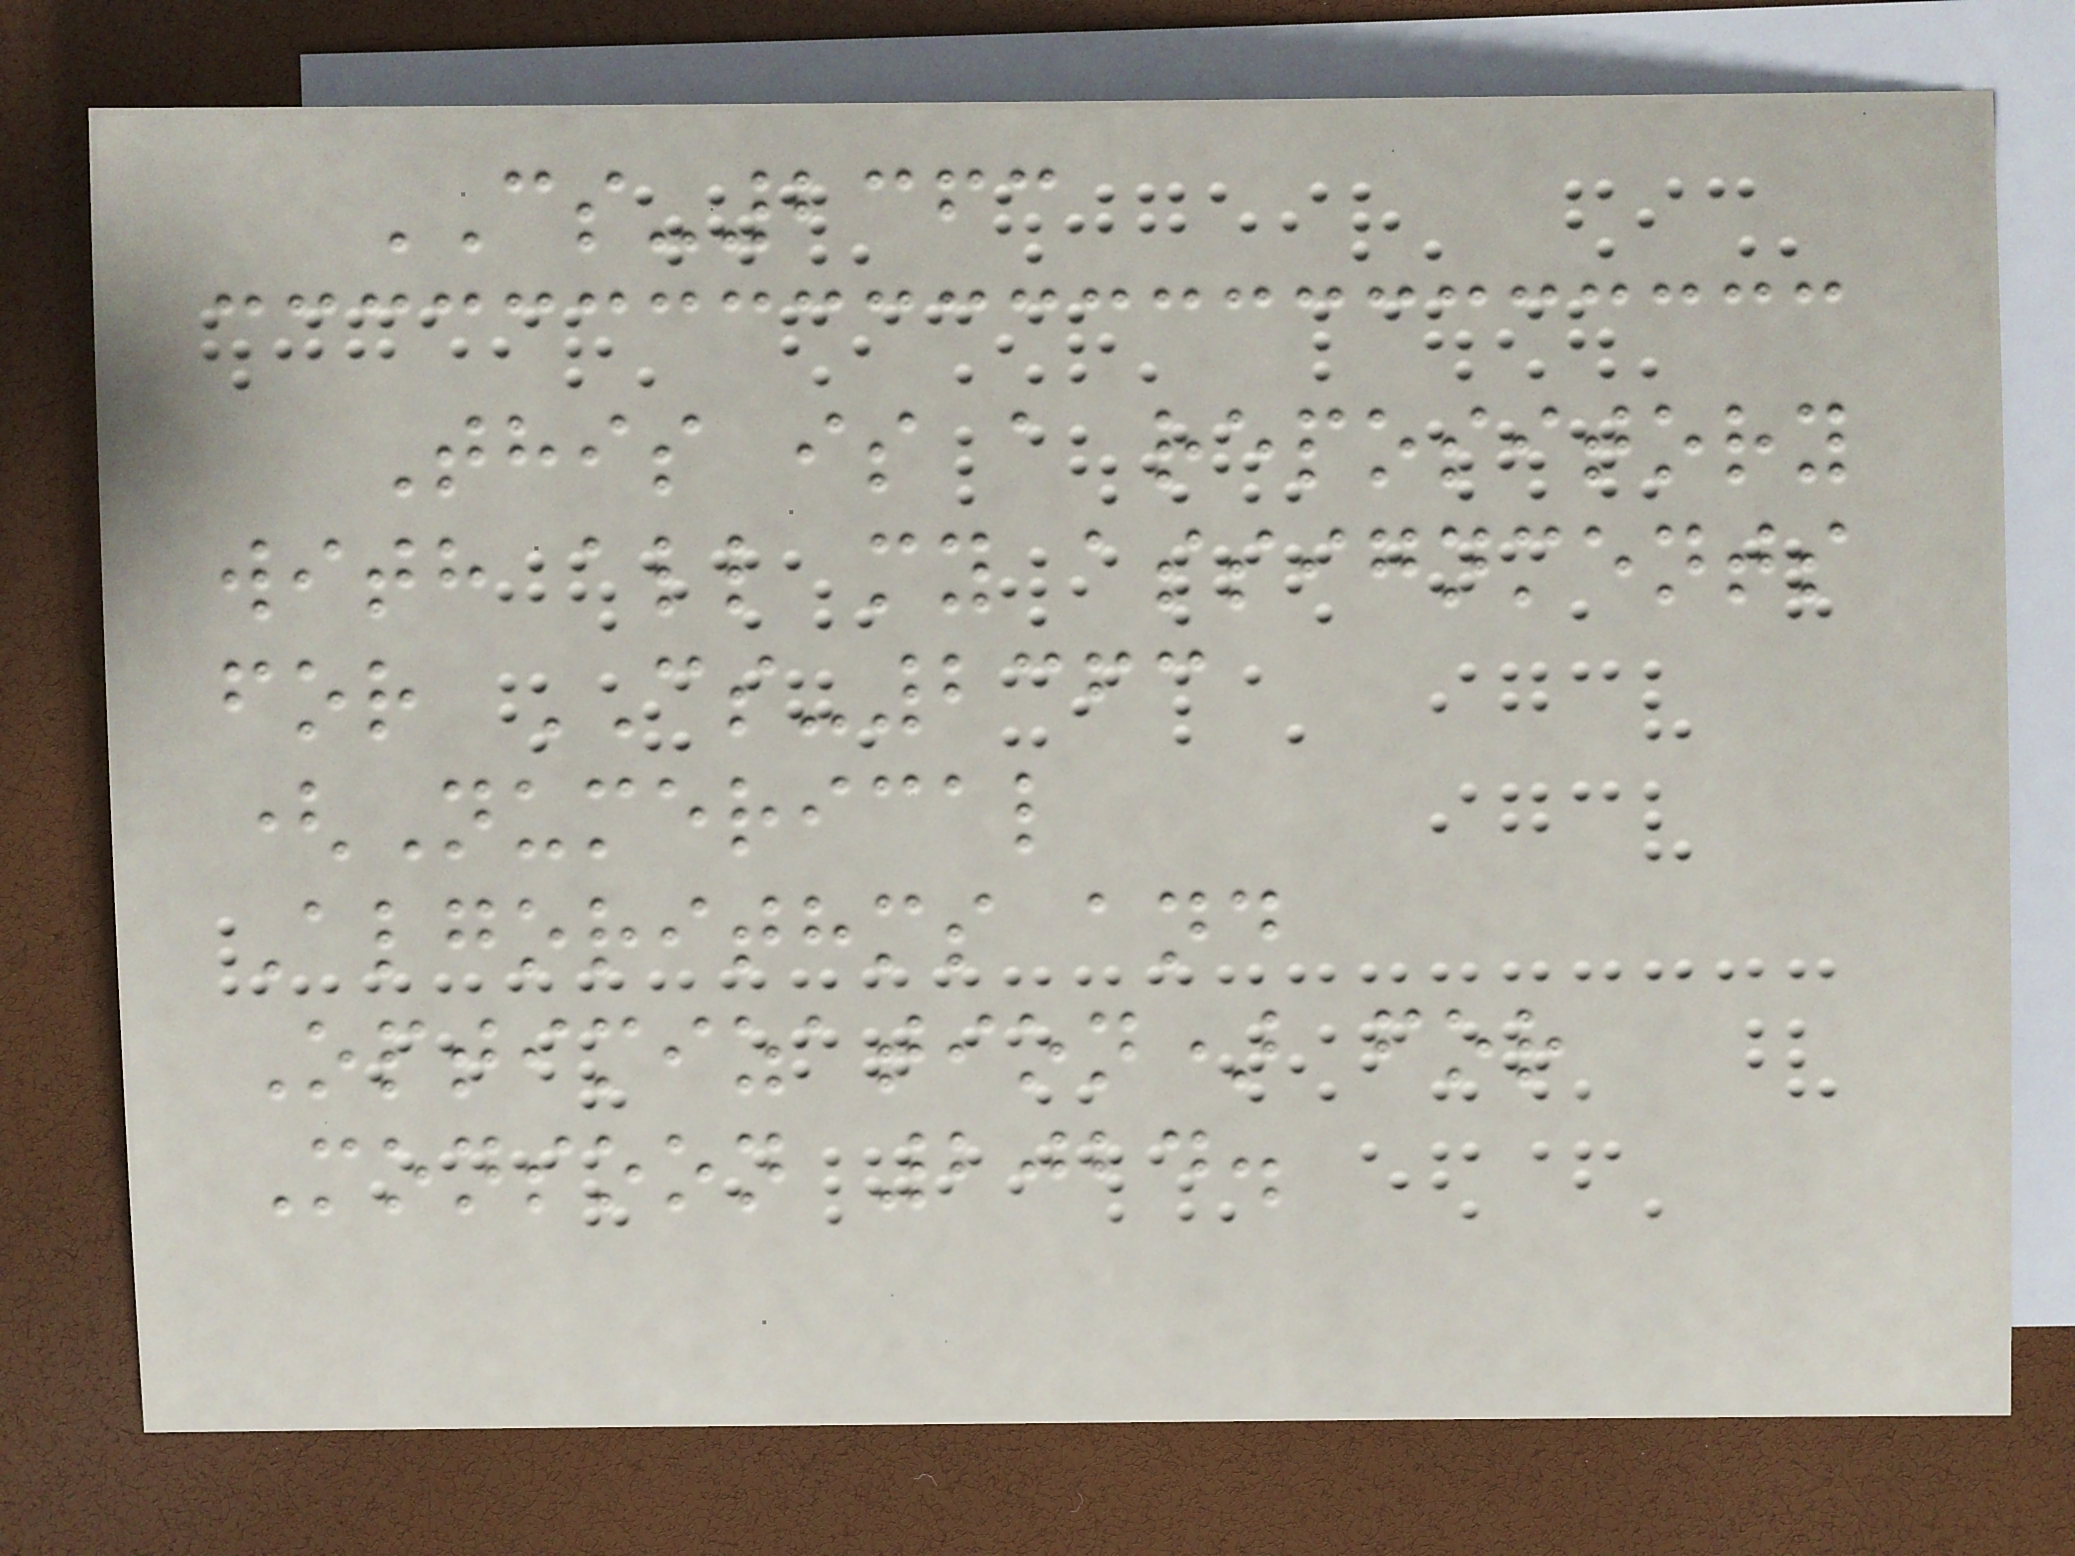CS-2363
This is a repository
with all my assignments
for CS-2363
(Numerical
Algorithms and
Optimization) for
Monsoon 2024.
